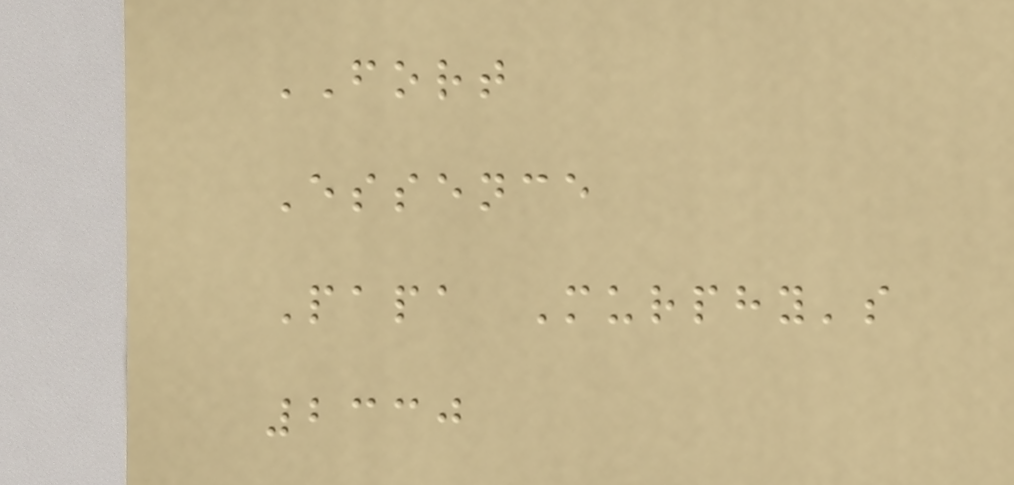FORT
Essence
Papa Murphy's
2330
